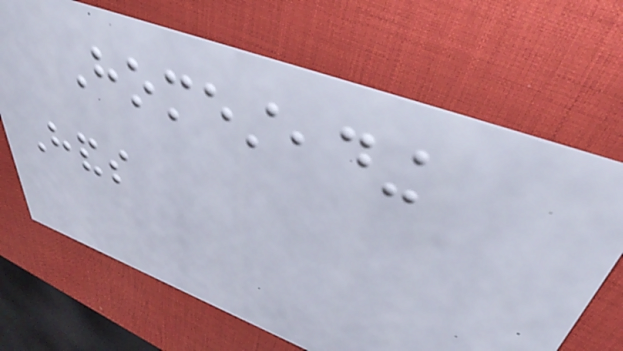Homesteading
Hands
